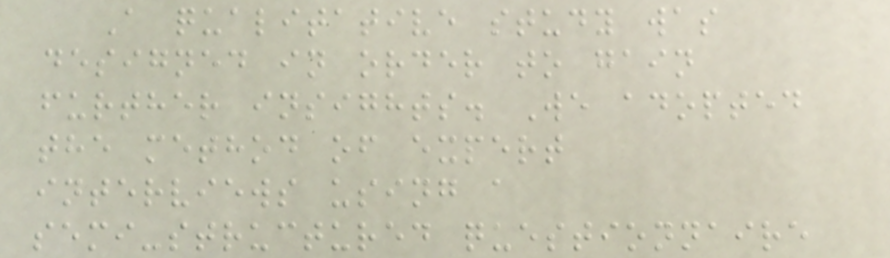A qualitative study was
designed in order to gain
further insights. We adopted
the method of expert
interviews using a
semi-structured questionnaire
